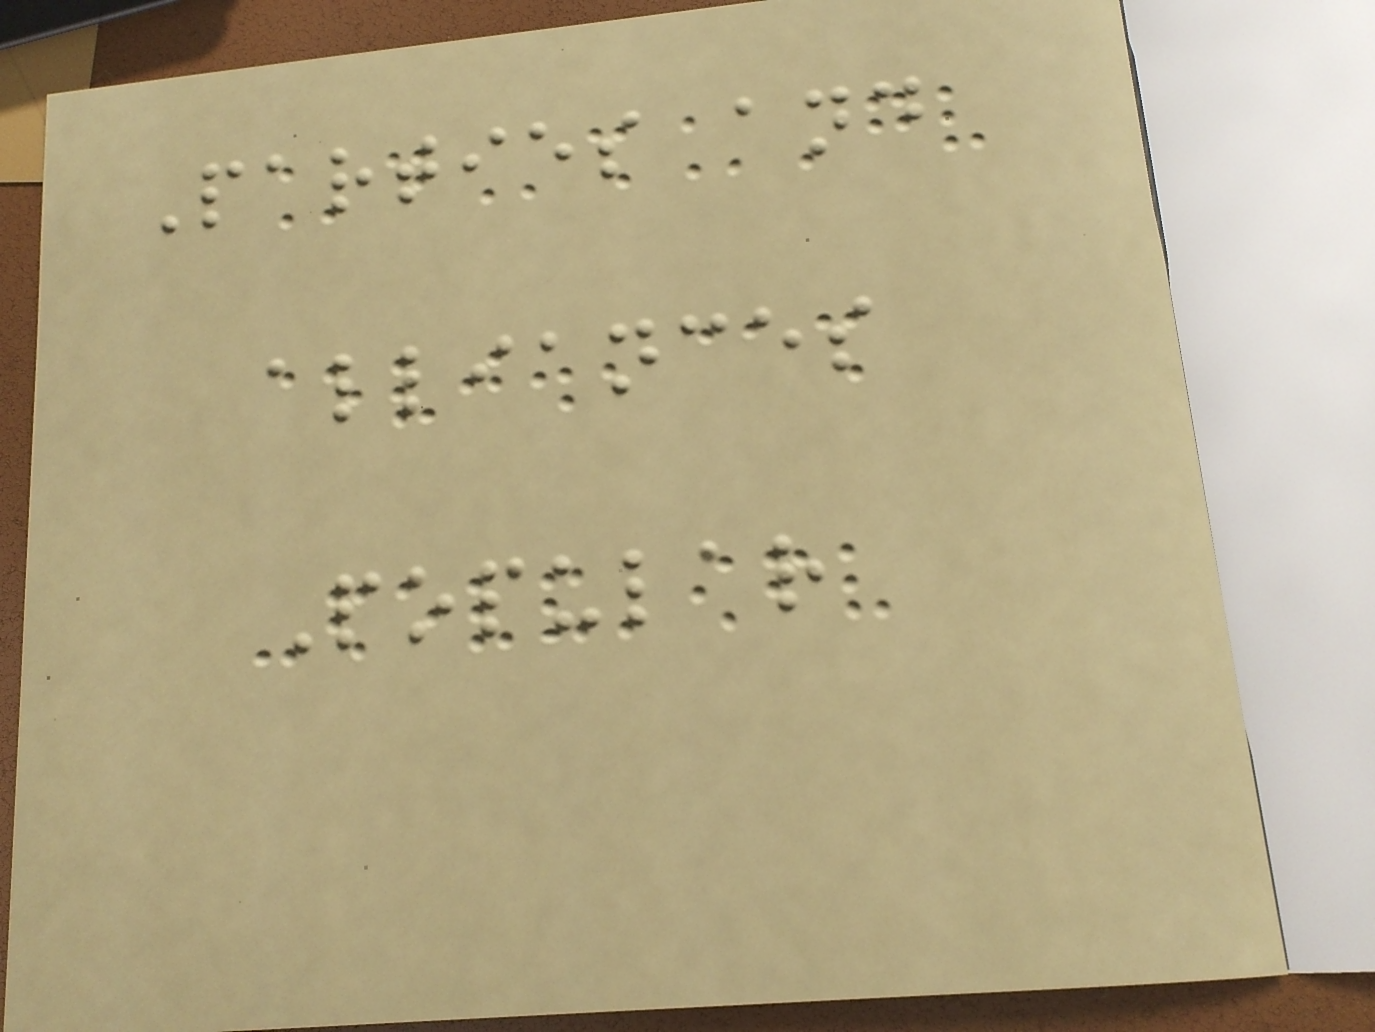Parties and
alliances
Popular
